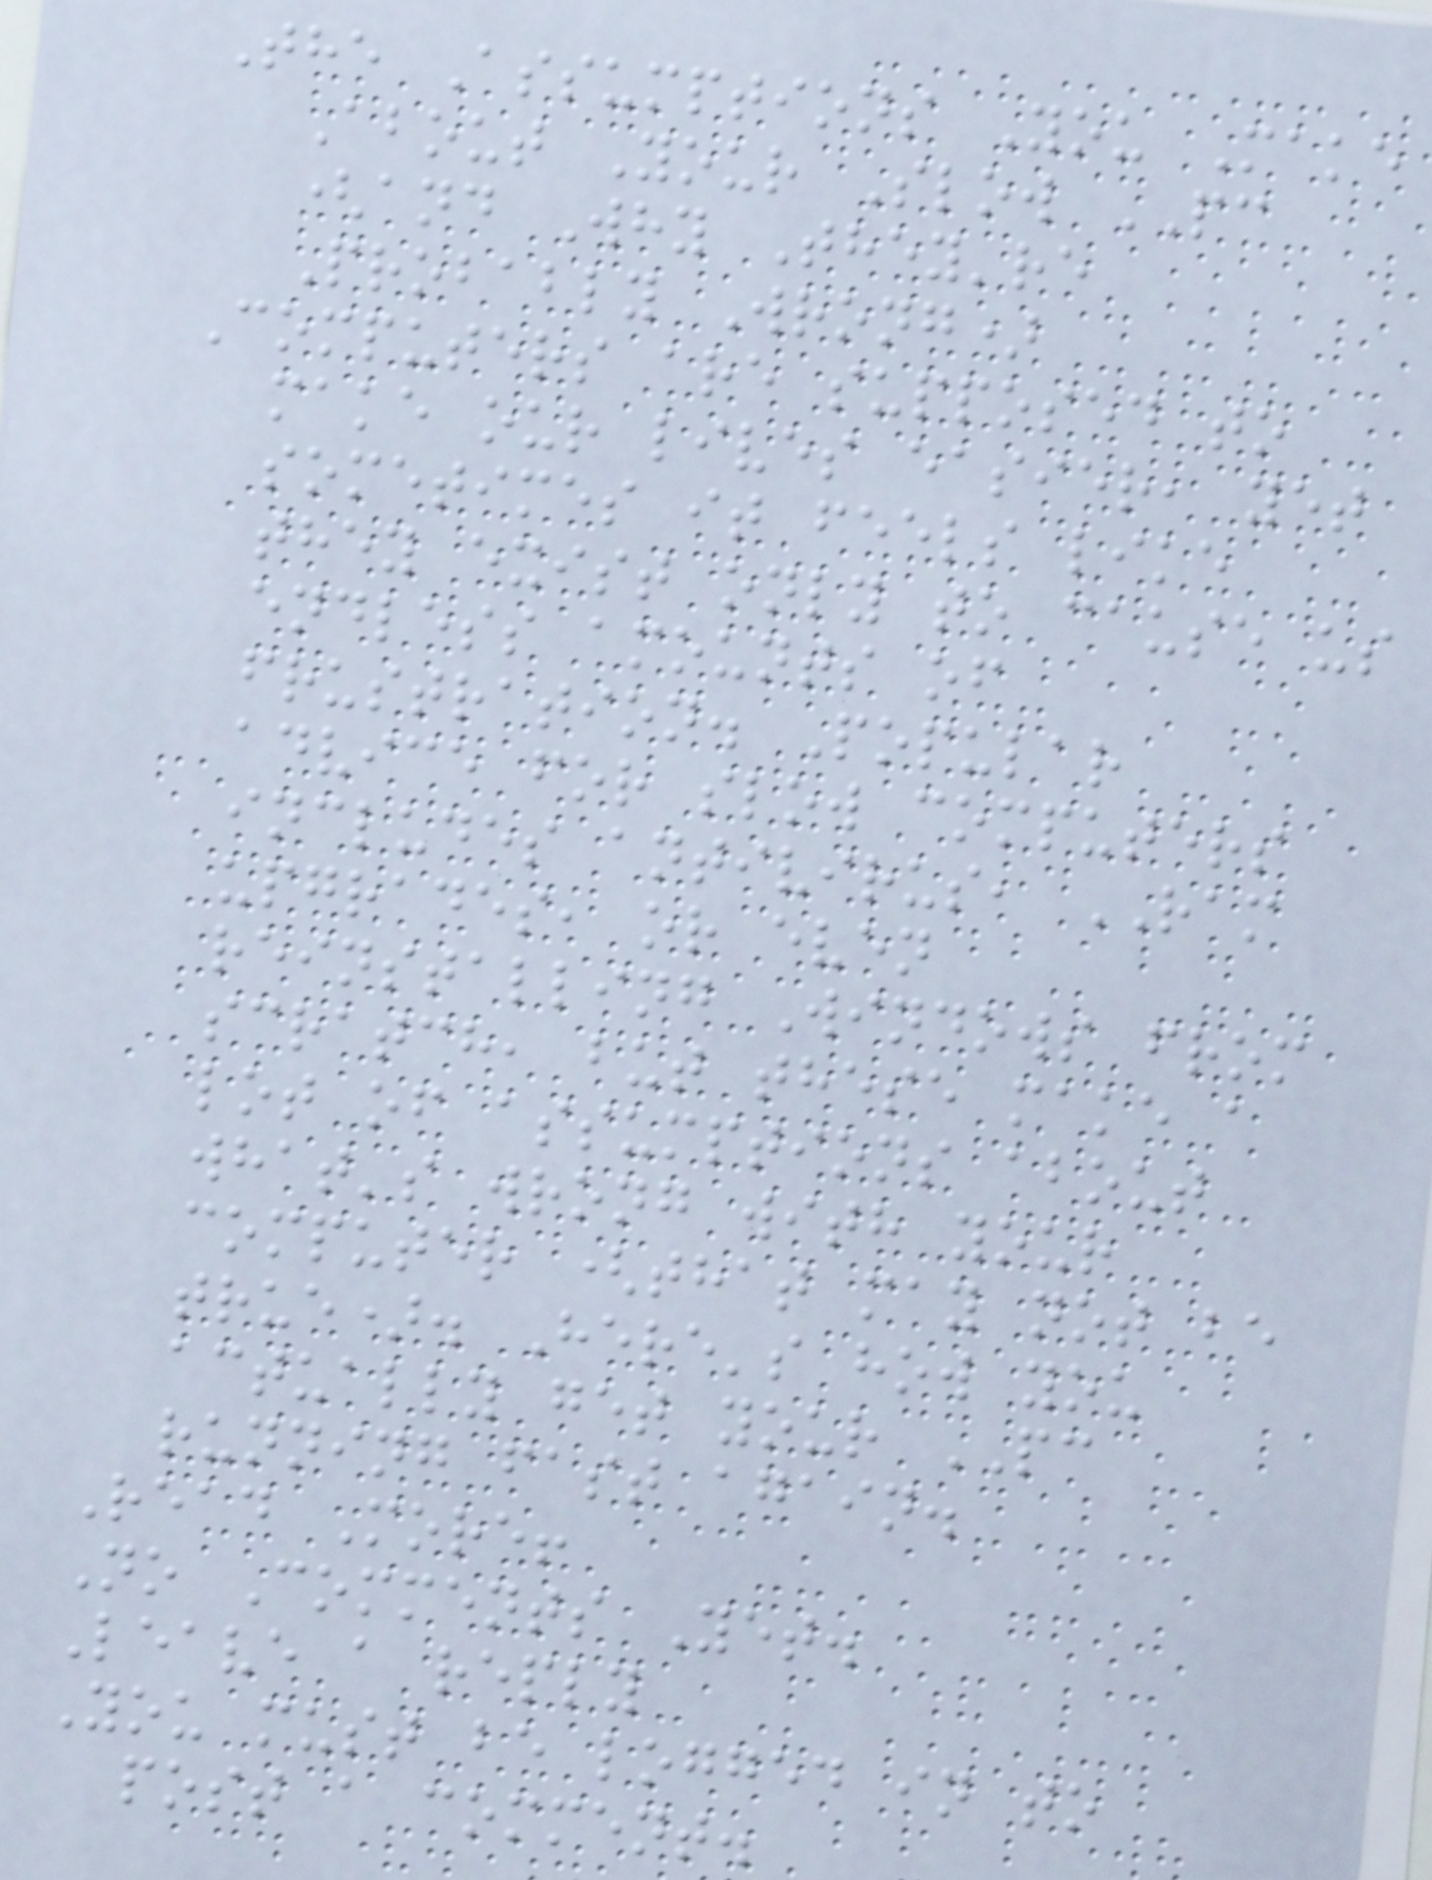The Assumptions You Make
About Your Slow PC
(and Why They're
Probably Wrong)
Computers are supposed to
make our lives easier, yet
sometimes it feels like
they exist only to cause us
endless amounts of
frustration. Popular
advice for slow computers
includes antivirus, RAM
upgrades, or even
reinstalling Windows from
scratch, but these make a
lot of assumptions about
what's wrong with your
computer (that may not be
true). Here's how you
actually get your PC
running fast again.
Read More!
No Comments Yet.
Leave a reply
You must be logged in to
post a comment.
